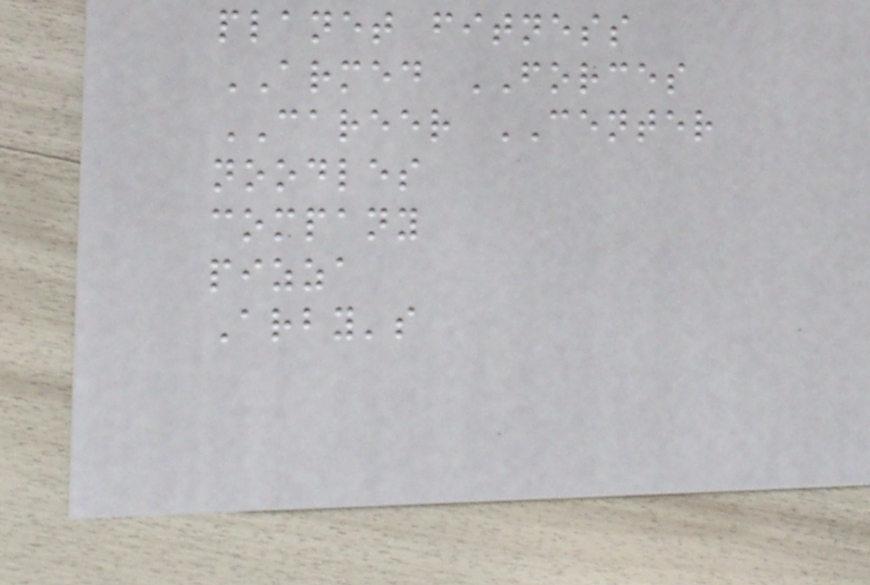planet fitness
ARMED FORCES
CAREER CENTER
noodles
company
pizza
Arby's
